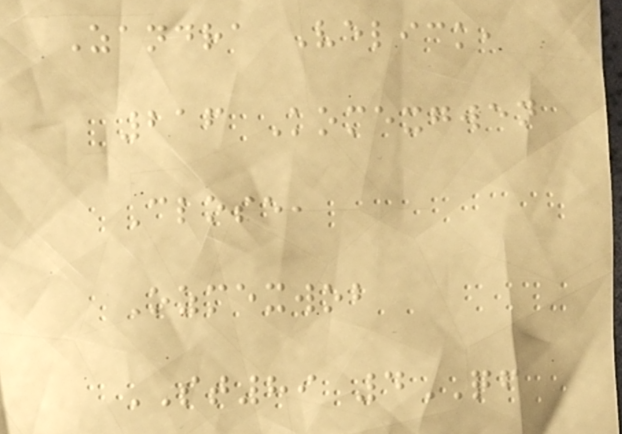Zandra Velick,
216 Komexgwen
Close,
Ozmexwob
ST89 4QF
